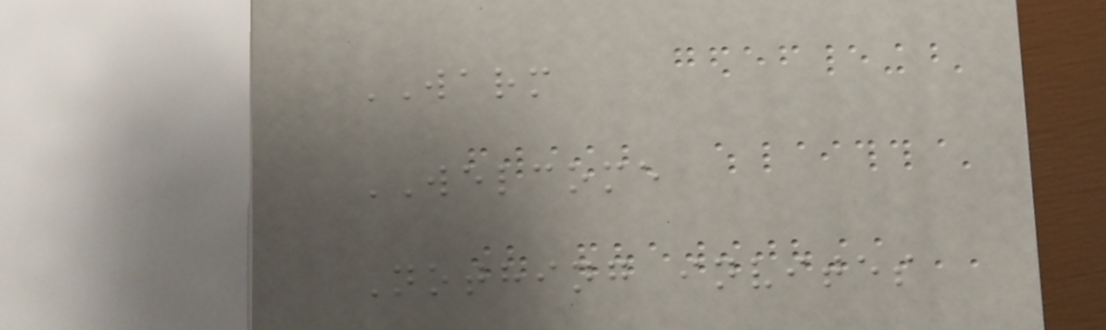WARM
WELCOME
Nothing invites
